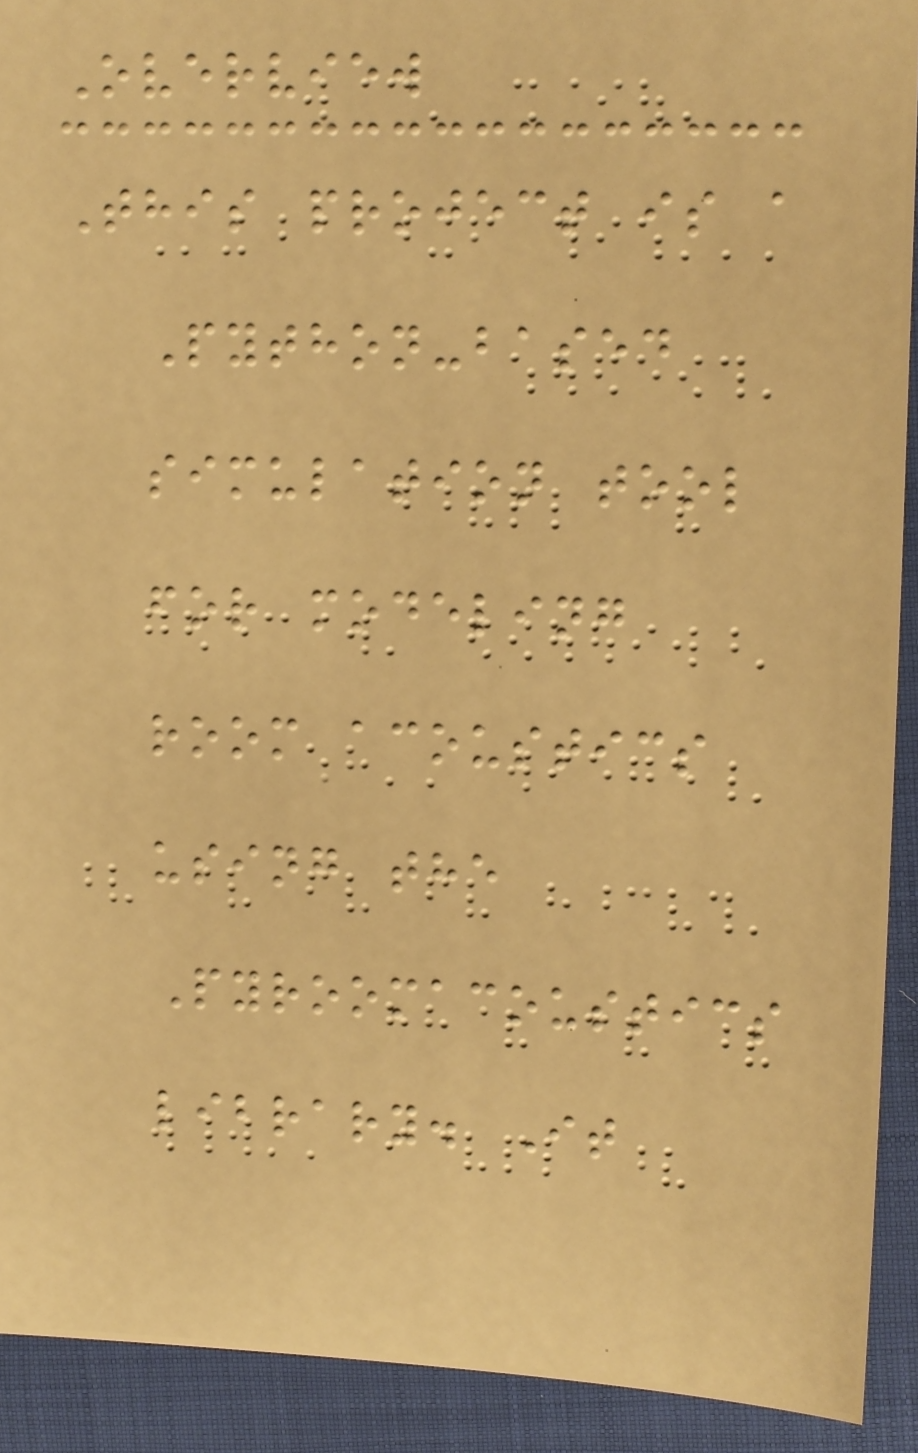Overview
This project is a
Python-based
simulation tool
for modeling
room acoustics
using the
Pyroomacoustics
library. It
